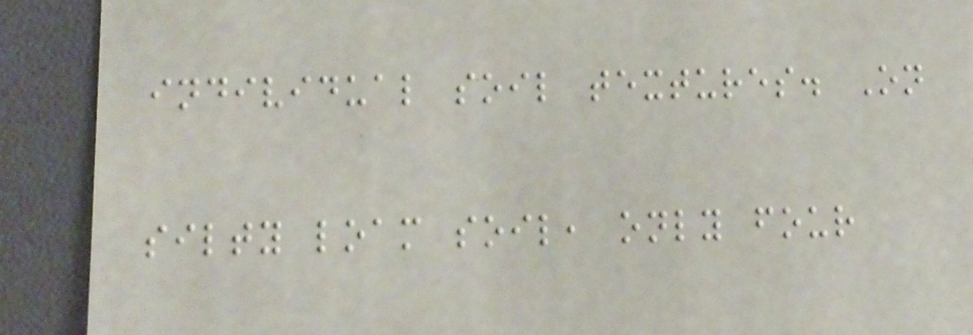individual soil textures. On
silty loam soil, only four
